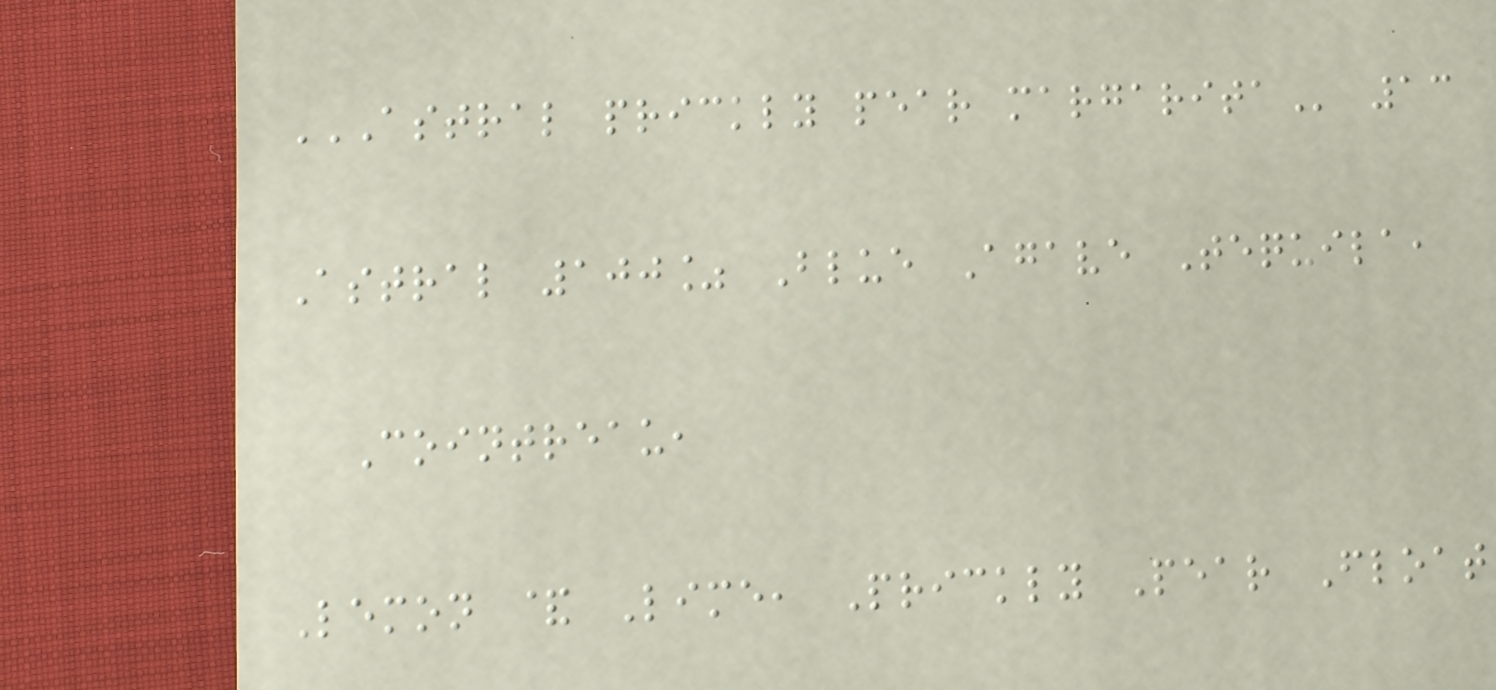ASTRAL PRICKLY PEAR MARGARITA 13
Astral 100% Blue Agave Tequila,
Cointreau,
Lemon & Lime, Prickly Pear Float
